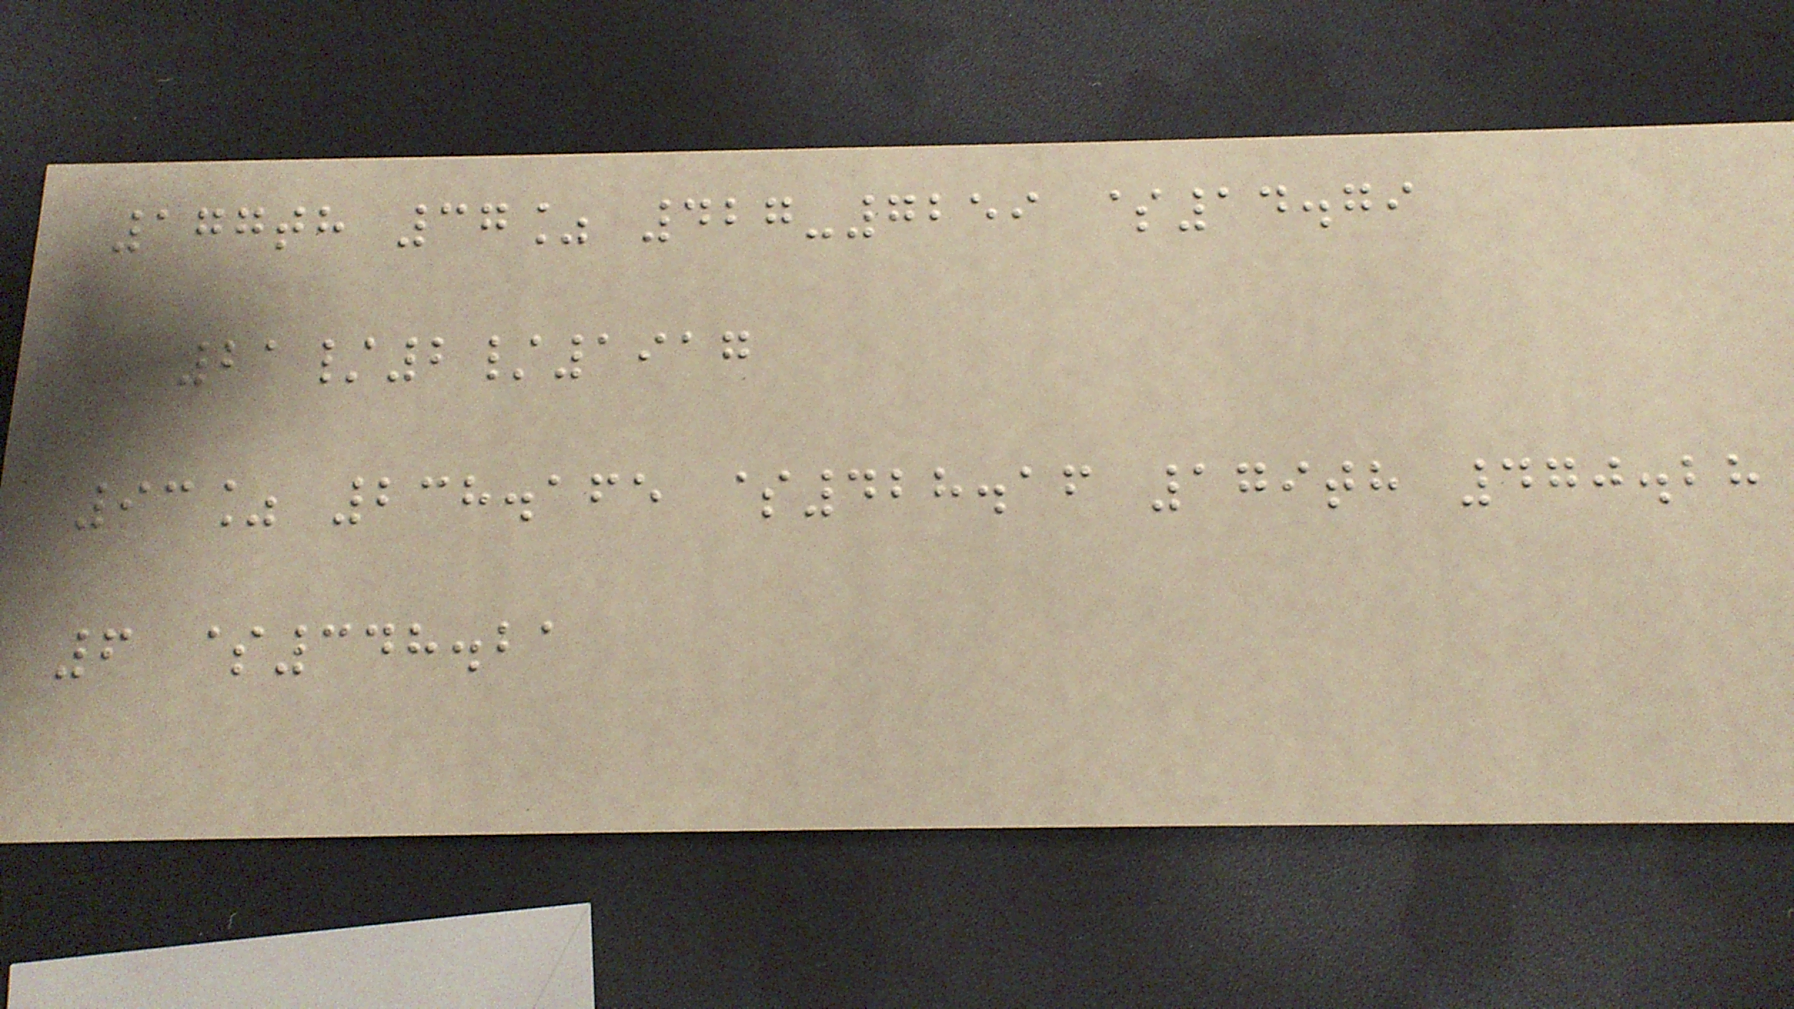177th 37% 427-7259 $14.79
21/2/1917
93% 238.165 $428.16 179th 470.28
6 $348.21
